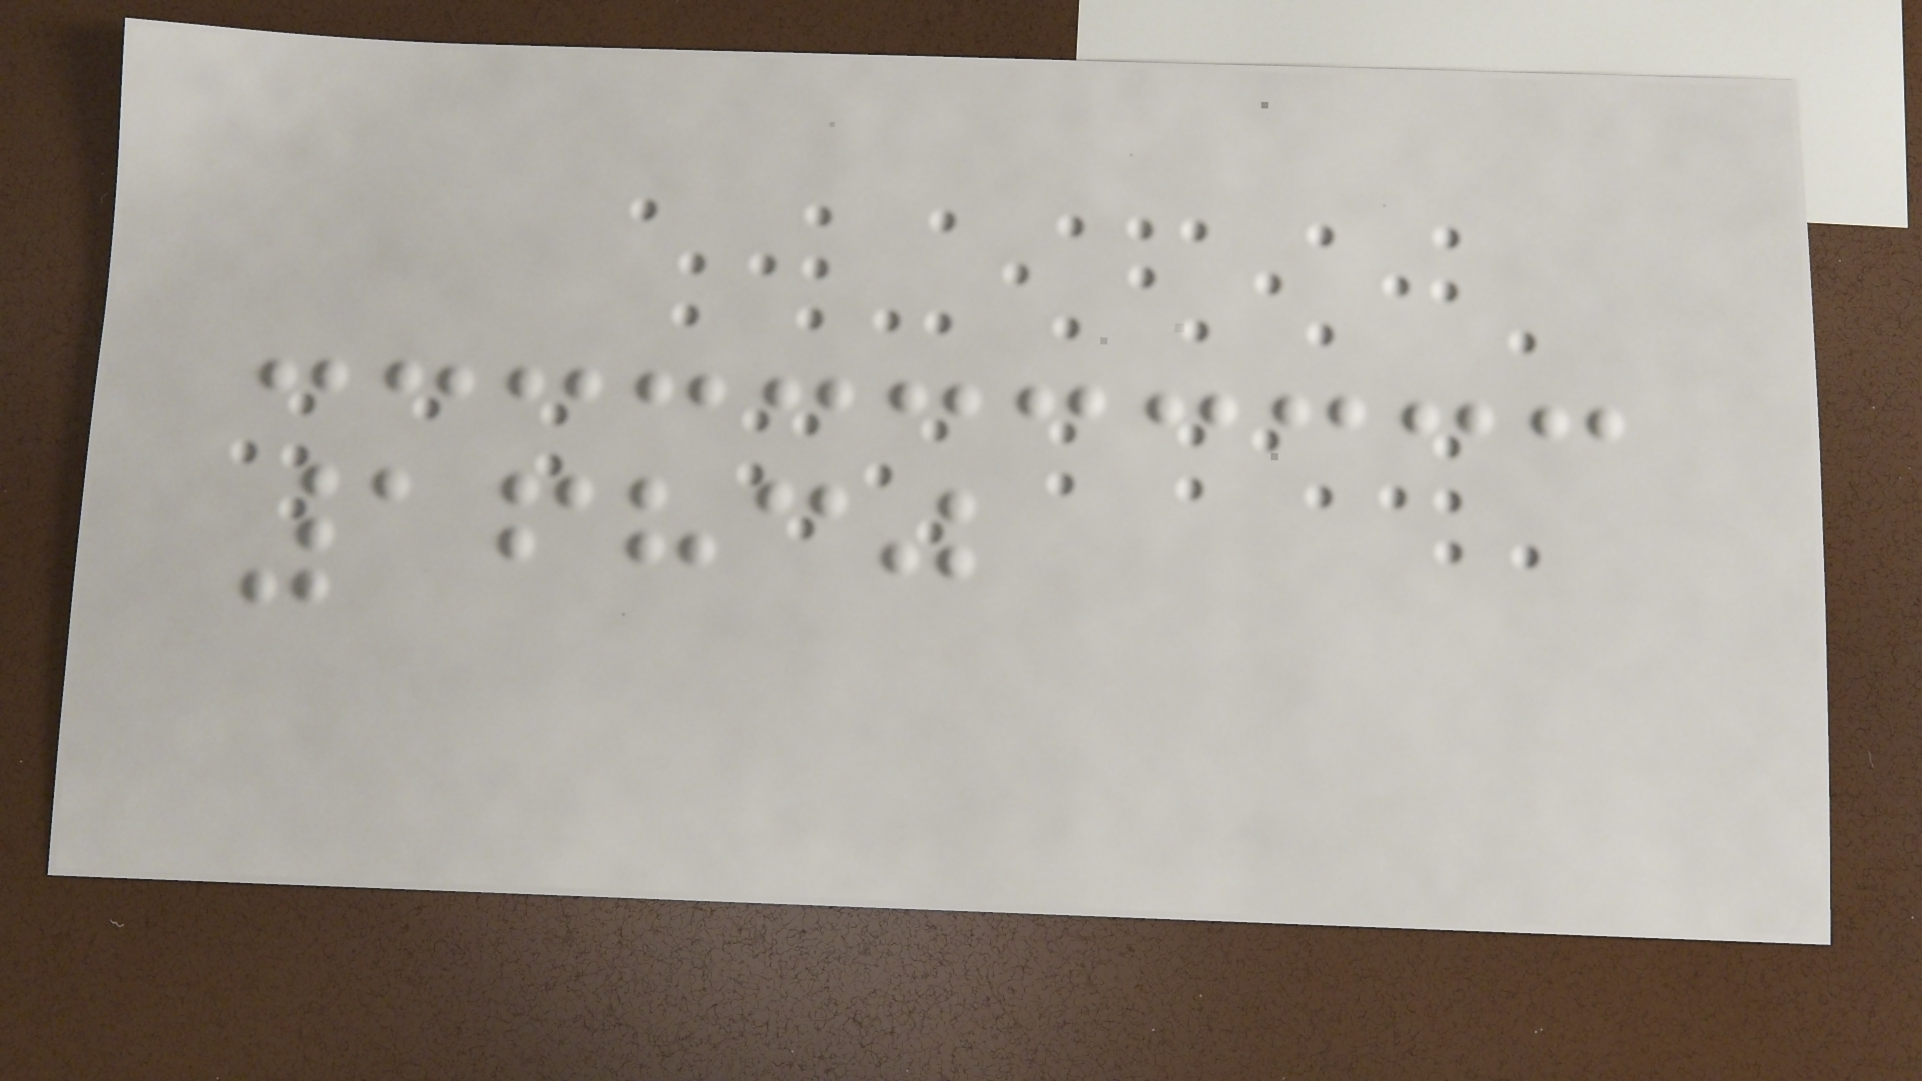16830
